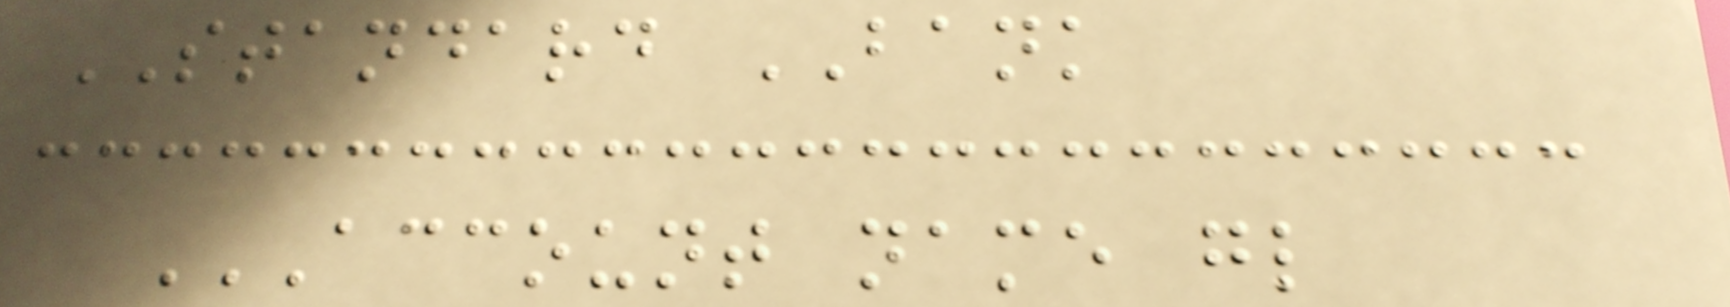STANDARD BANK
ACCOUNT NAME GL
